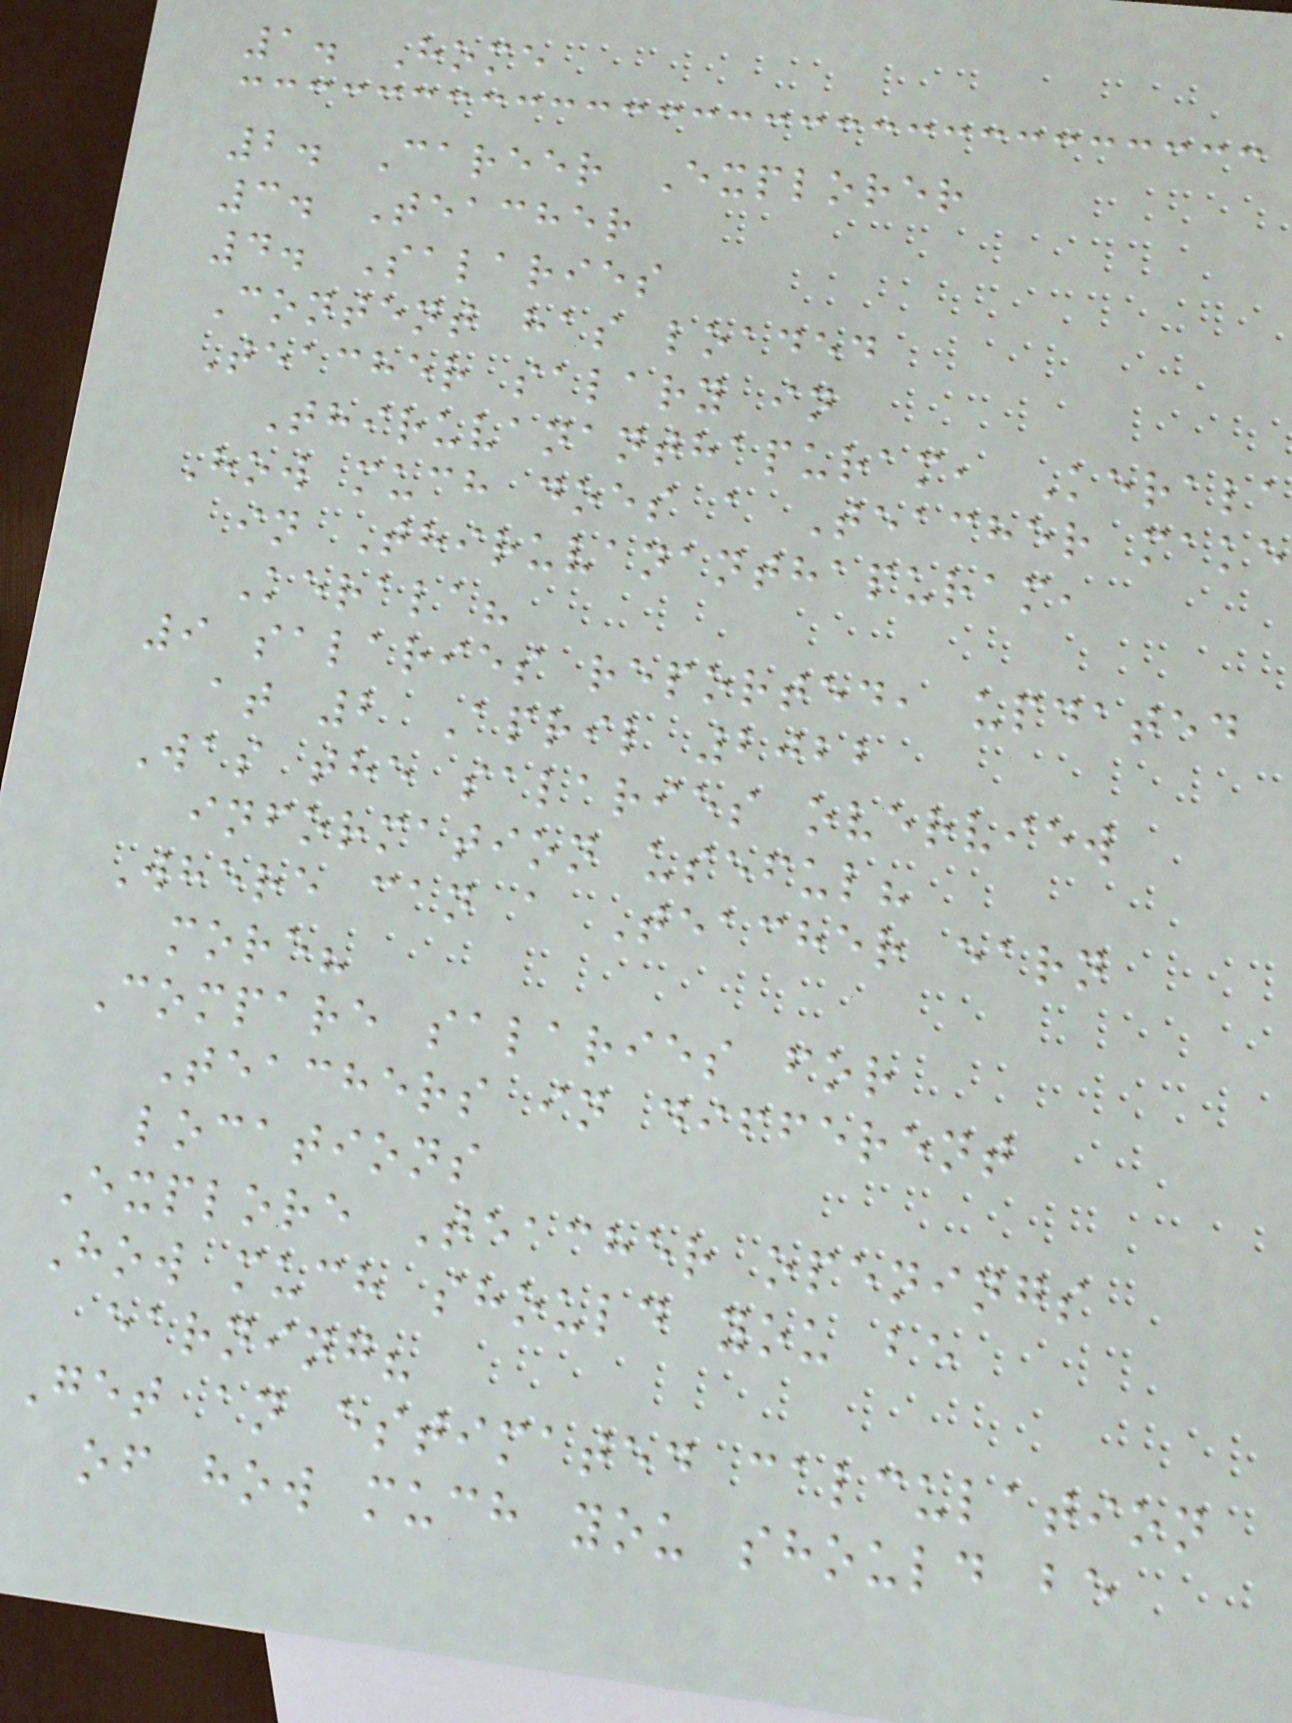1. Home
2. Career Explorer
3. Teacher
4. Salaries
Content has loaded
Teacher salary in
Thiruvananthapuram, Kerala
How much does a Teacher make
in Thiruvananthapuram,
Kerala?
9 salaries reported, updated
at 2 April 2022
Was the salaries overview
information useful?
Where can a Teacher earn
more?
Compare salaries for
Teachers in different
locations
Explore Teacher openings
How much should you be
earning?
Get an estimated calculation
of how much you should be
